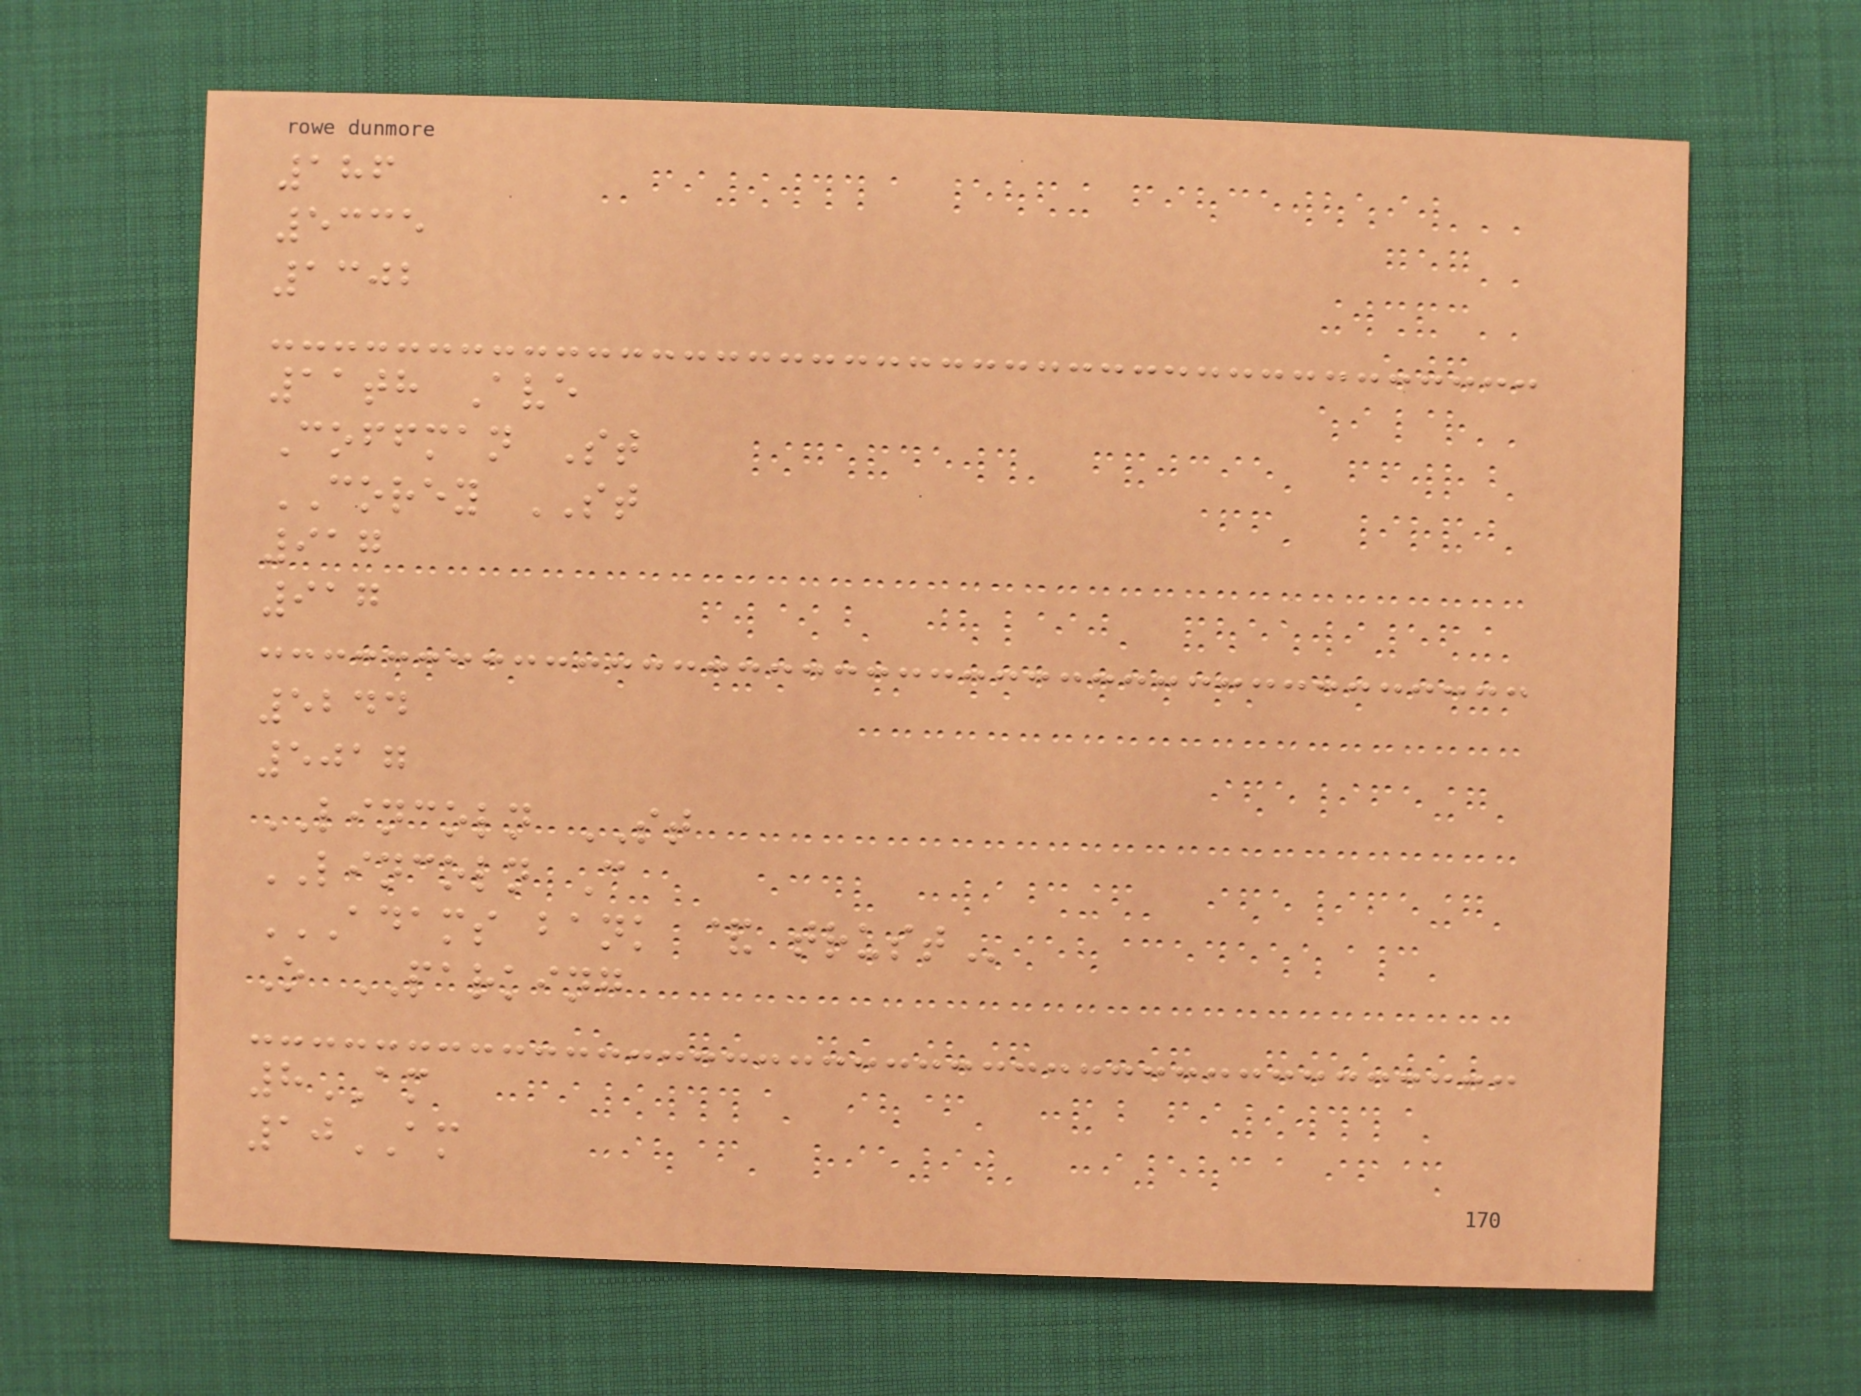186
5335
1302
11th Ave
Coffman St
COREY ST
917
917
5244
5017
LINCOLN ST
LINCOLN C
ADAMS BANK & TRUST
O PARKING
8AM
10AM
